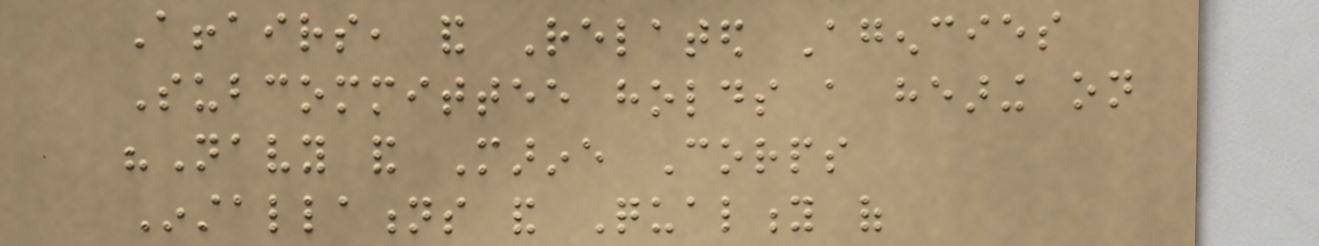Affairs, and Related Agencies
Subcommittee holds a hearing on
"Navy and Marine Corps
Installations and Quality of
